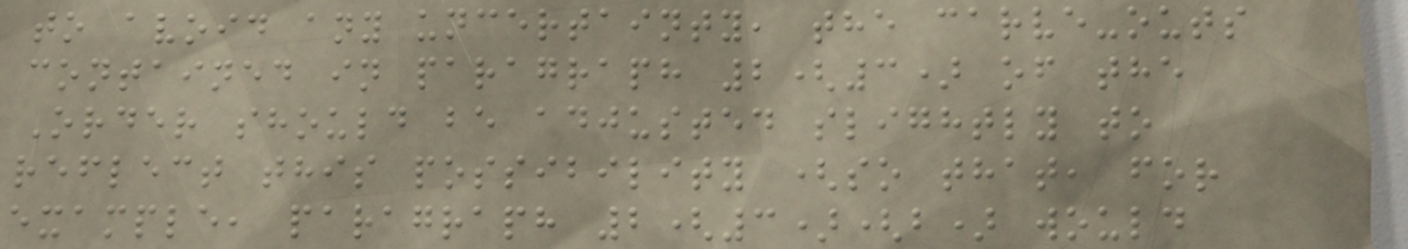to avoid any uncertainty, the carve-outs
contained in paragraph 2(3) of the
Order should be adjusted slightly to
reflect this possibility (so that, for
example, paragraph 2(3)(b) would
